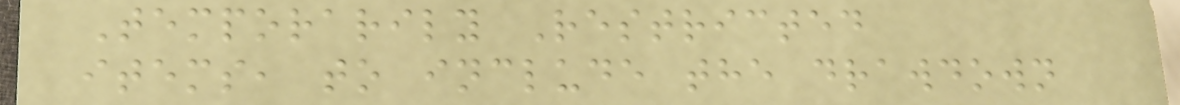Temporarily Restricted
items, to include the drawdown
